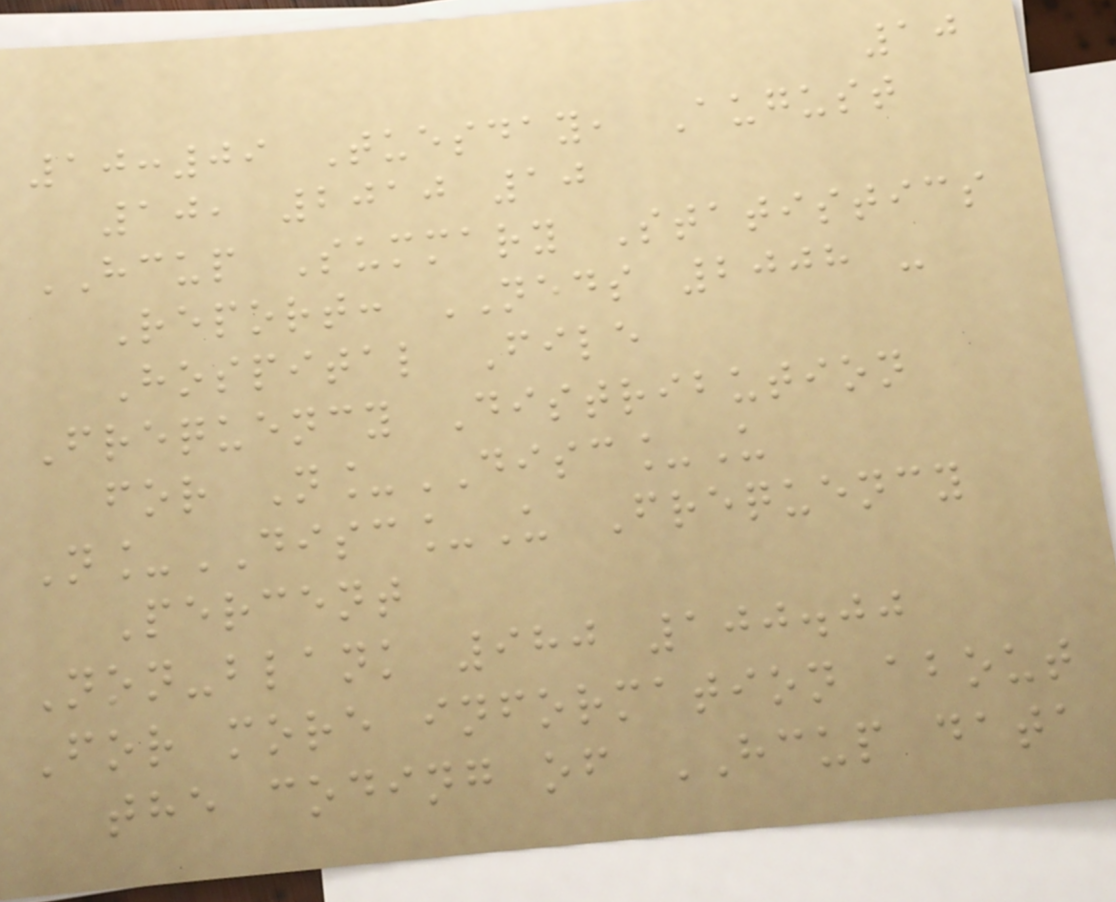10
10:09 Tuesday, August
10, 2010 10
HCUP Summary Statistics
Report: NEDS 2008 -
Hospital File
Frequency Distribution
for N_DISC_U
N_DISC_U Frequency
Percent
Non-blank 980 100.00
For more information about
the coding of HCUP data
